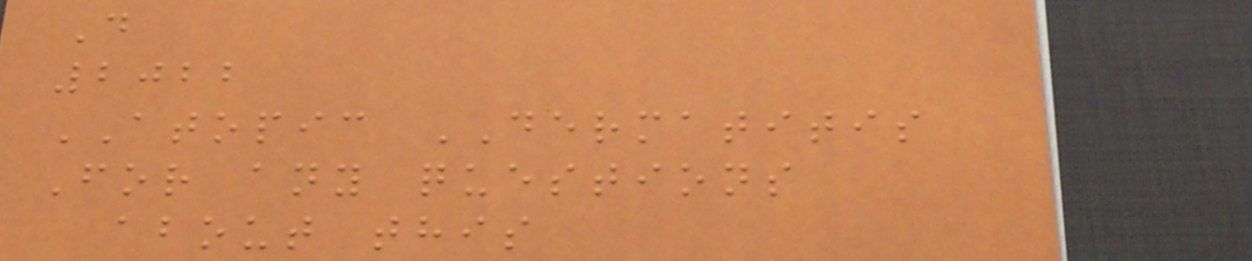D
2022
ATOPIC DERMATITIS
For any questions
about this
